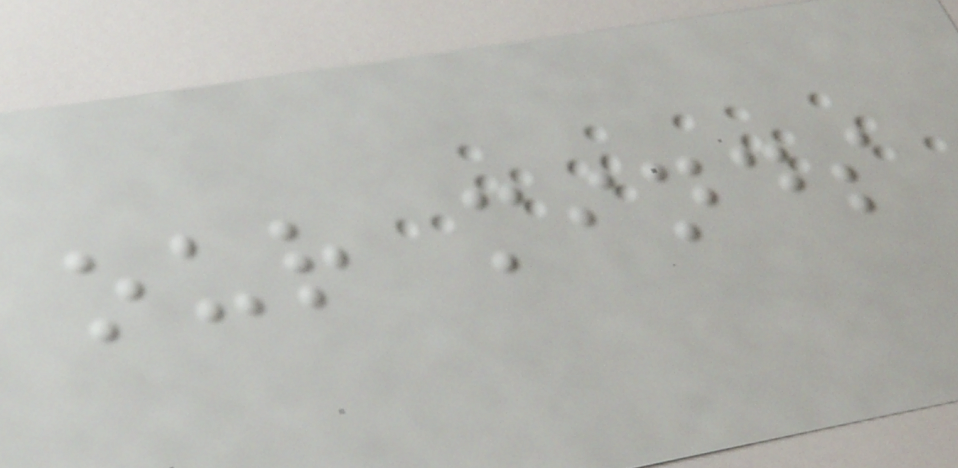our minds
